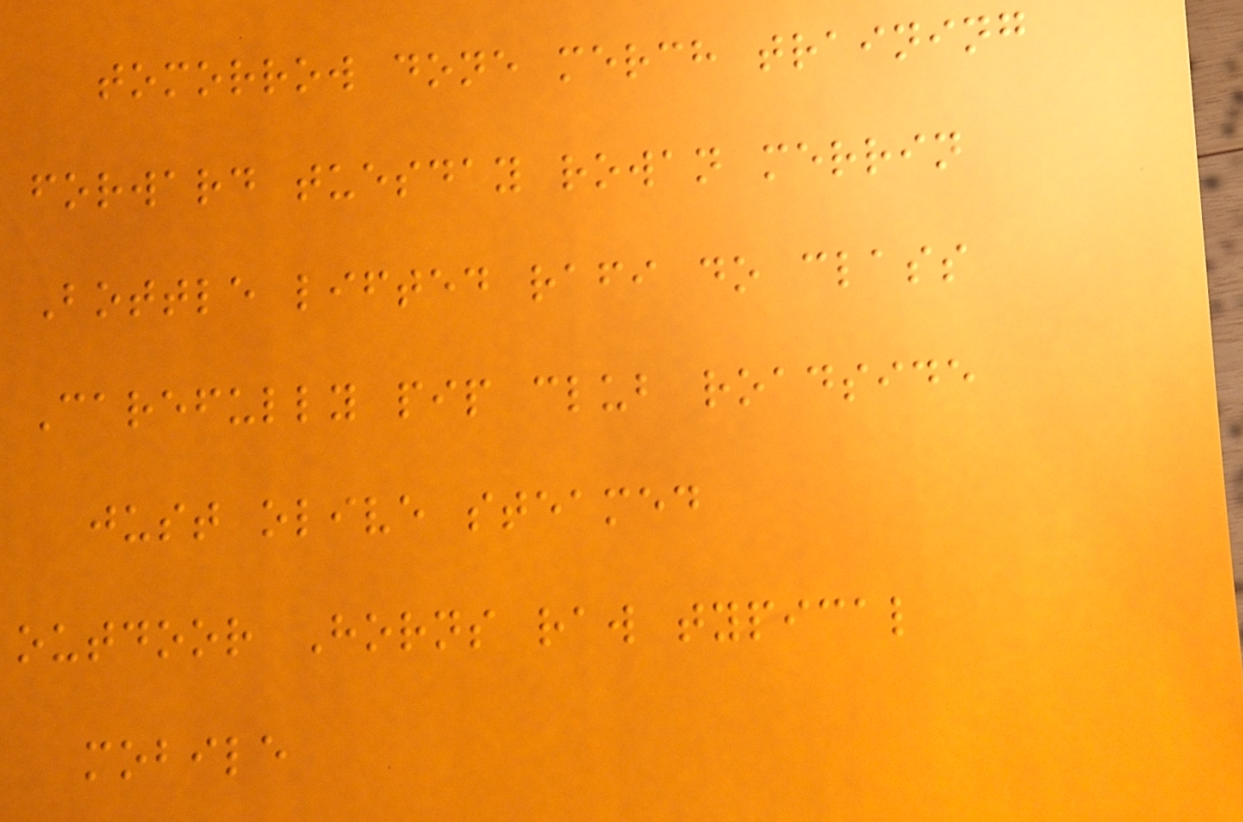tomorrow done merch training
forward tuesday rowan merrin
Bottle lifted rafi do class
Carefully pip club roadside
just olive steamed
outdoor Horns raw typical
mobile
